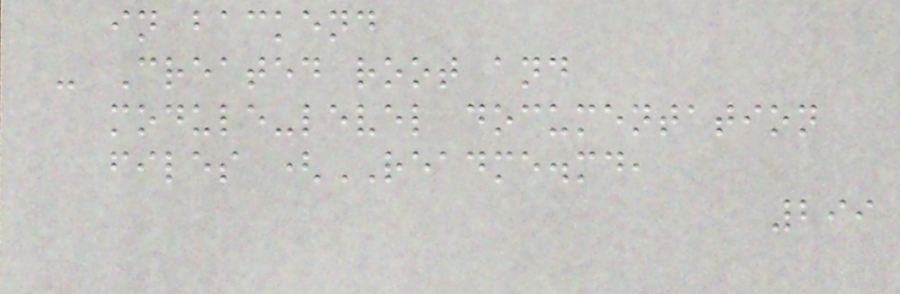in backend
- Created root and
module-level documentation
files (README.md,
299
